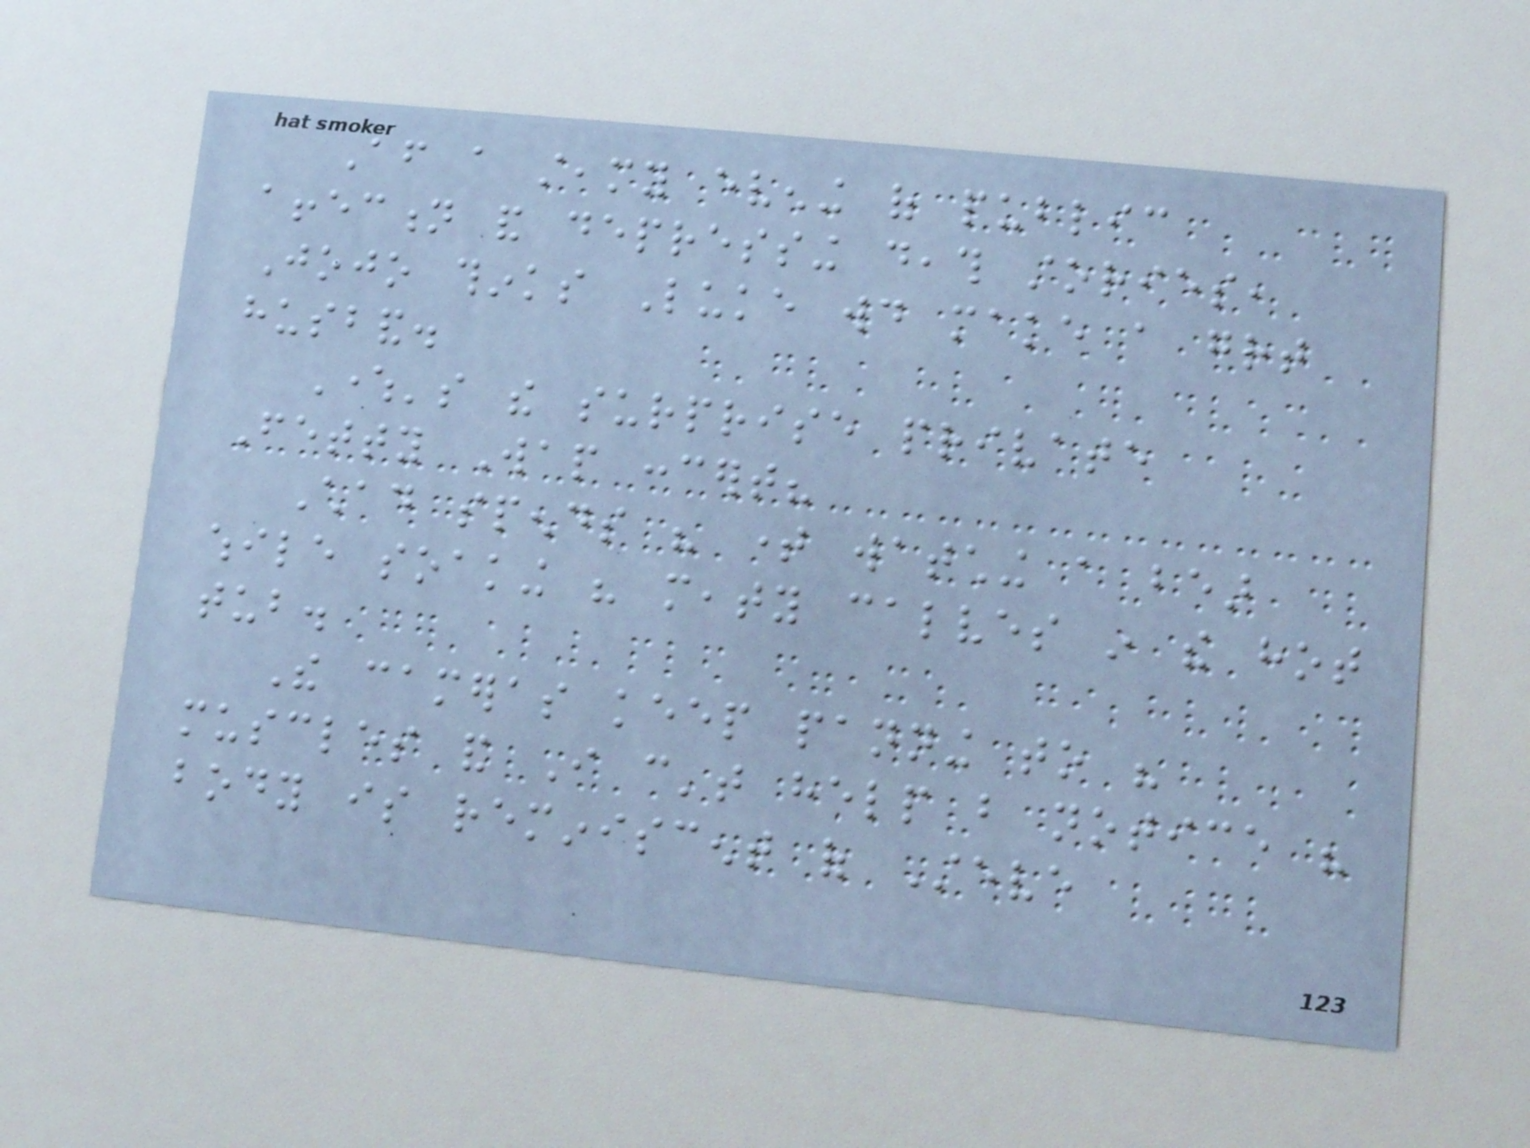After a steamy evening of public
affection and depressing death stories,
Jojo thinks Luke would make a great
husband.
Where's the surprise private
Fetty Wap concert?
Chad spends his time watching a bear
while soaking his meaty calves in the hot
tub.
The cameras keep panning to his
muscles and I can't help but notice his
body is reminiscent of Steve
